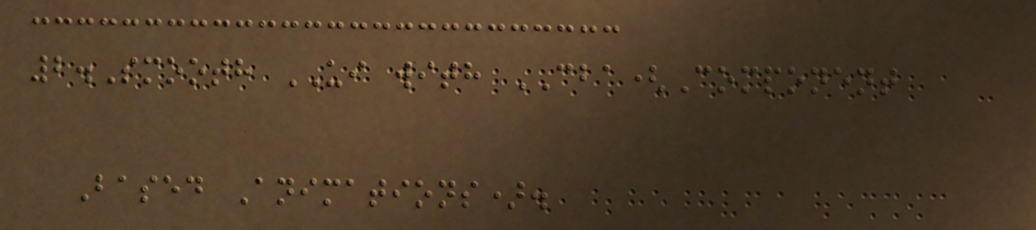2.Smooth UI with CBA(Component
Based Animations).
